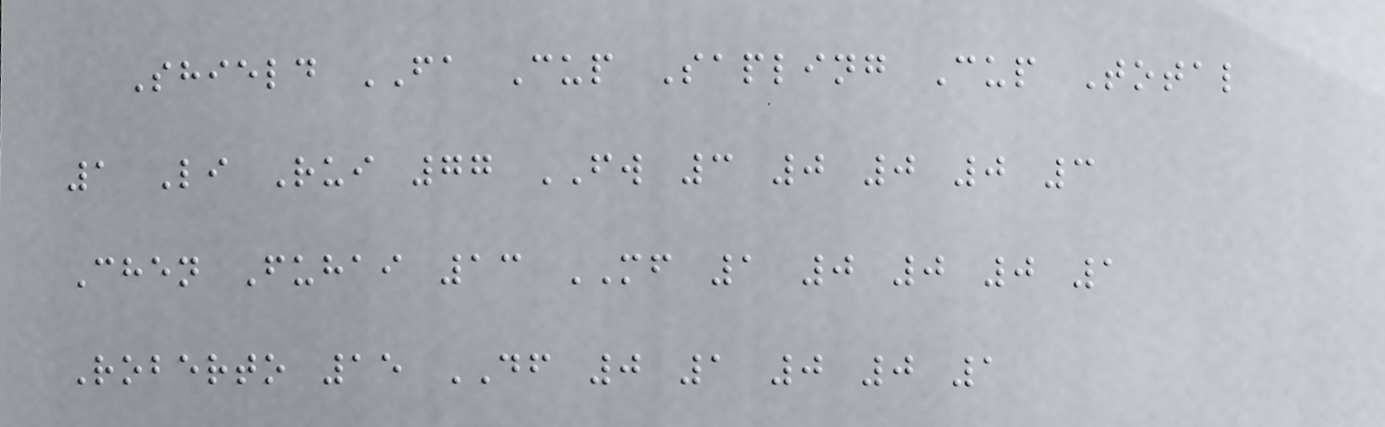Shield FA Cup Sapling Cup Total
1 Li Rui 77 FW 3 0 0 0 3
Chen Fuhai 13 MF 1 0 0 0 1
Roberto 15 DF 0 1 0 0 1
